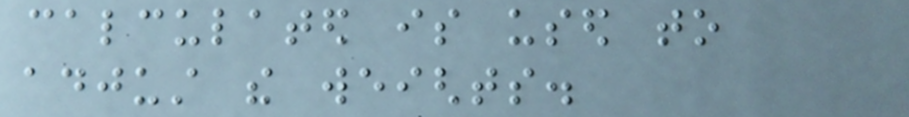calculated is used to
adjust the weights.
